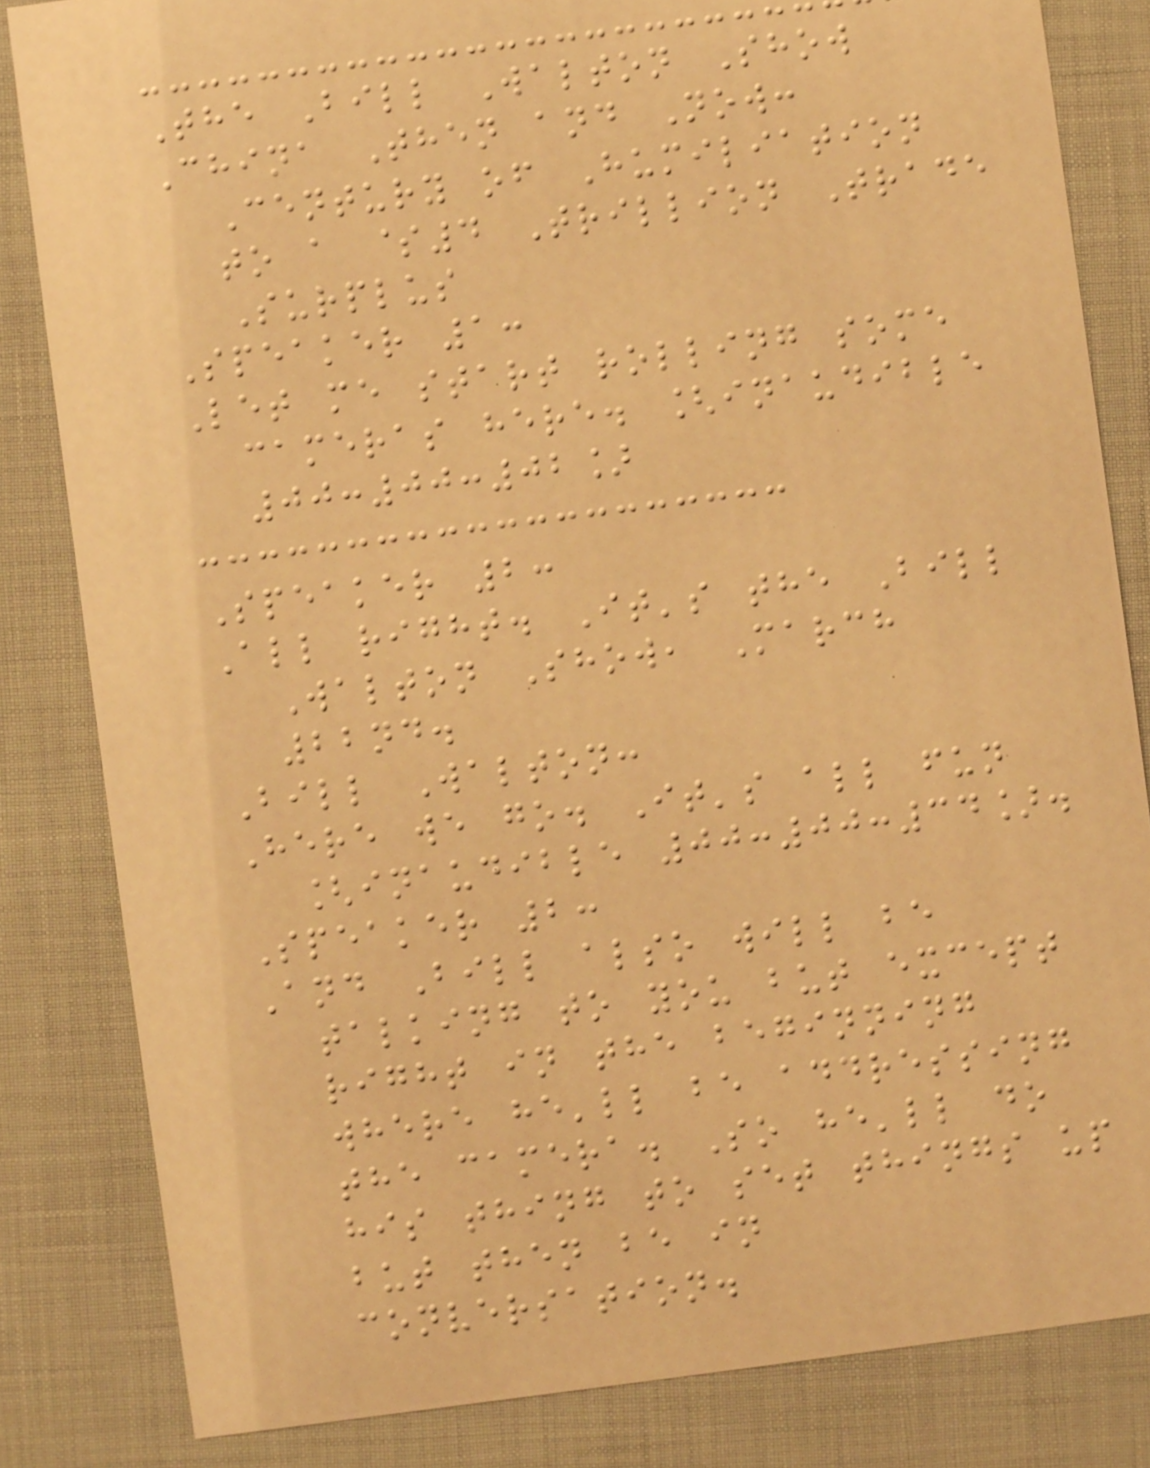The Bill Walton Show
China Then and Now:
Century of Humiliation
to a $4 Trillion Trade
Surplus
Speaker 1:
Let me start rolling some
cameras here. [inaudible
00:00:02]
Speaker 2:
All right. It's the Bill
Walton Show, March
22nd.
Bill Walton:
Here we go. It's all fun
[inaudible 00:00:34].
Speaker 2:
And Bill also will be
talking to you but except
right in the beginning
where he'll be addressing
the camera. So he'll do
his thing to set things up
but then be in
conversation.
